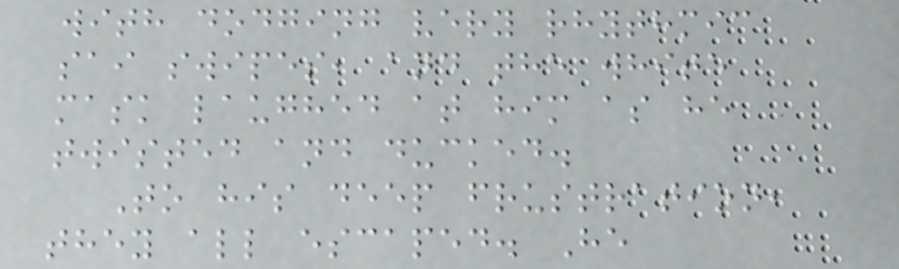with dodging very rhythmic
sai swipes, and the white
mask laughed at him as he
twisted and ducked.
To his deep frustration,
they all escaped. He
